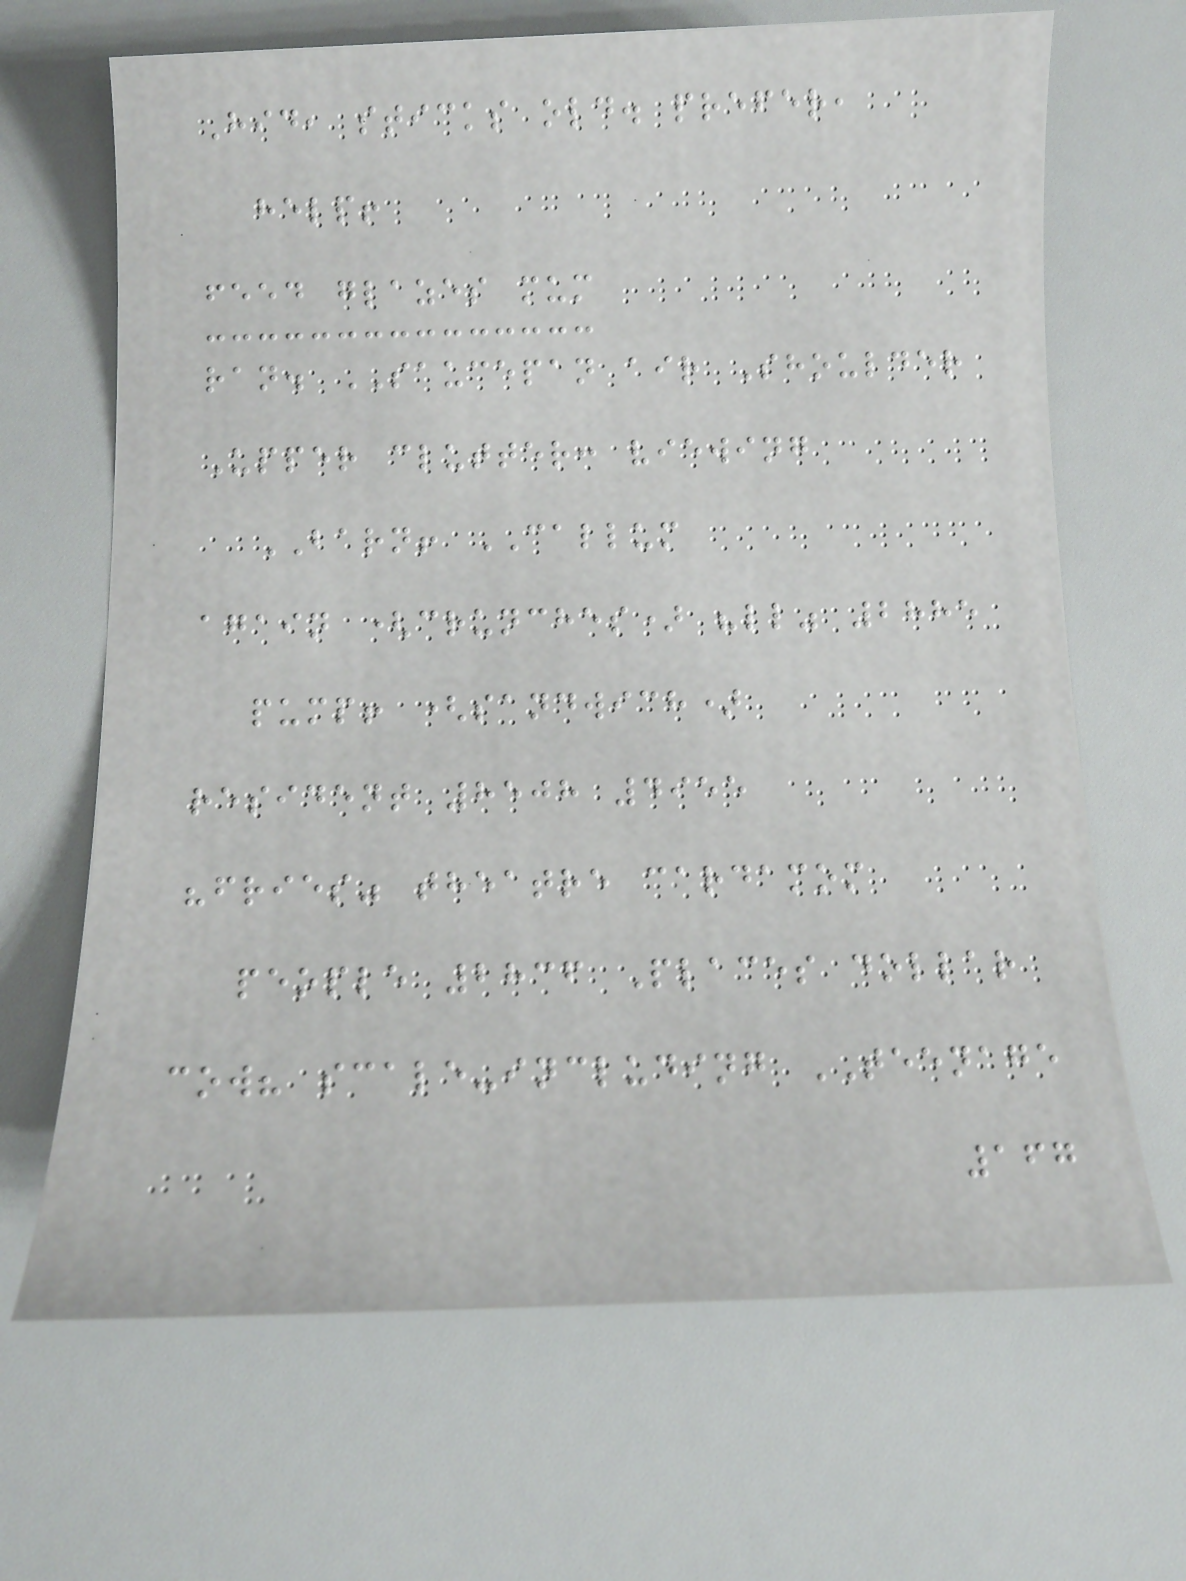Hid, sticks old. prefer,
help!
feed glazes mum
ran. SAUCEPAN air Shoulder
Upper clutter: viewing
BARN! CALLUM
again (crunches) "ll" 2885
pump! (sandwich)
resident 8508 4955
"fries" theatre cardamom
people 2836 Places dollar
cow? scale-including TEENAGE
167
